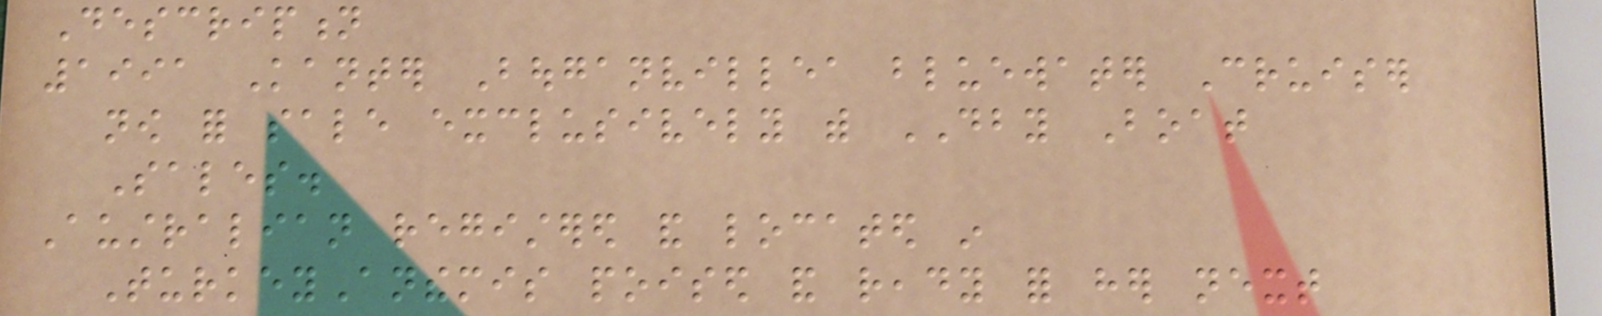Description
1991 Kanter Bouganvillea bluewater Cruiser
now for sale exclusively with DBY Boat
Sales.
Australian registered and located in
TurkeyAnthemis poised and ready for her next
